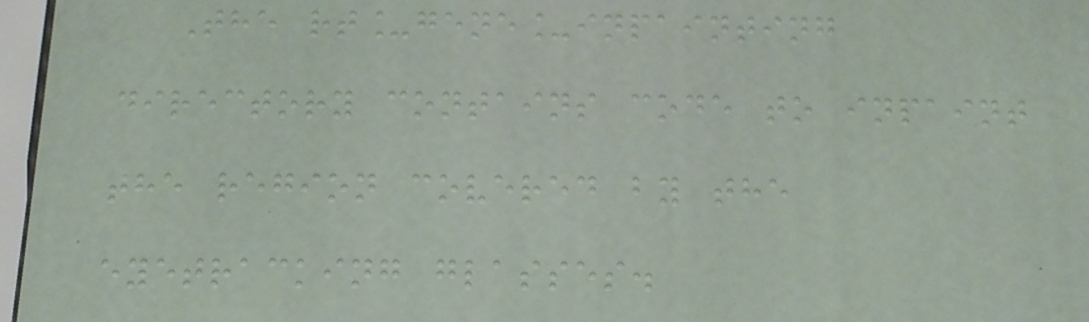The rt_gene_inpainting
directory contains code to inpaint
the region covered by the
eyetracking glasses.
